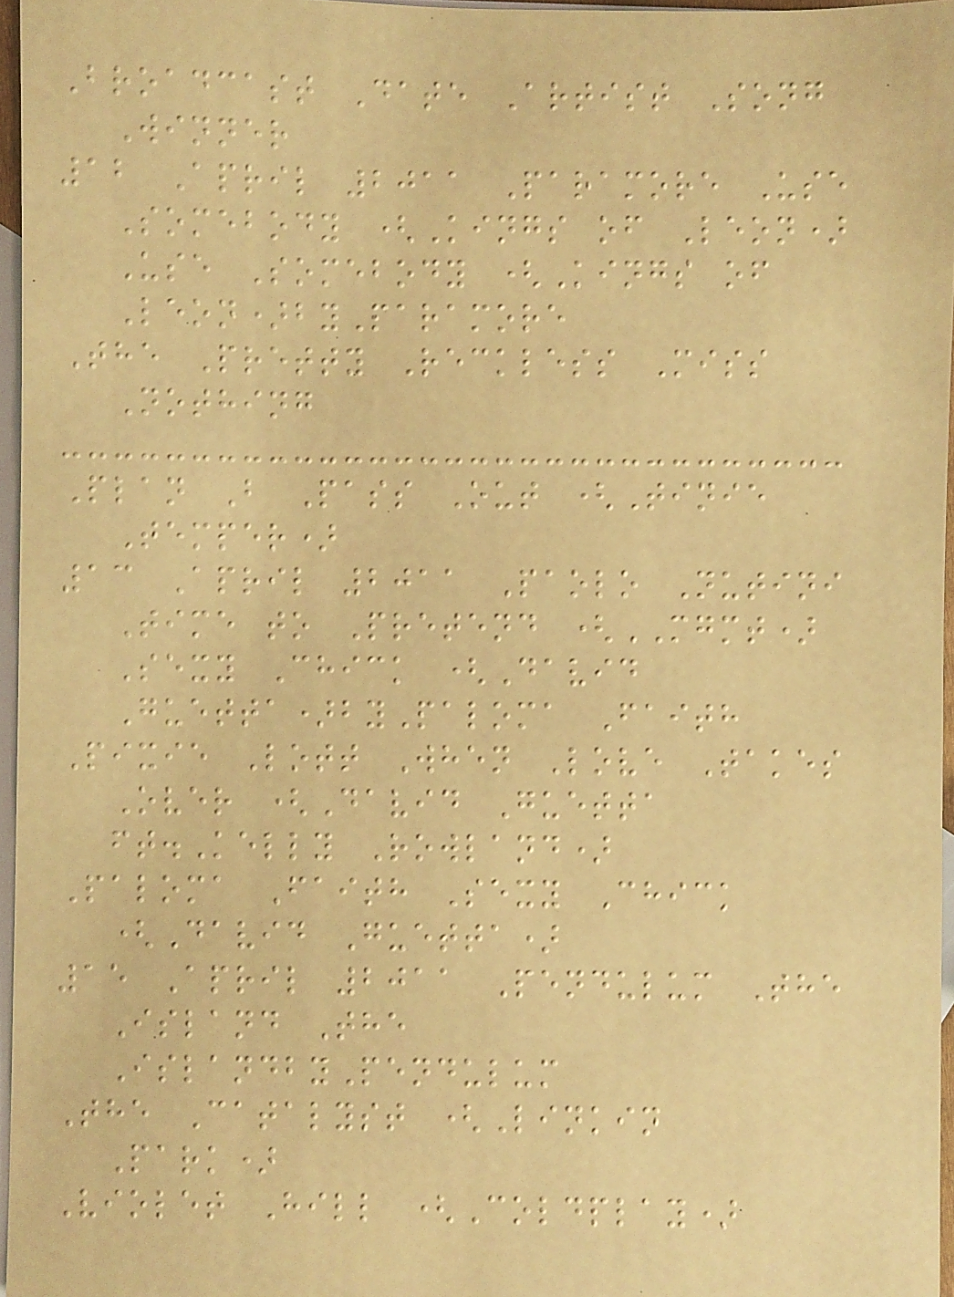Broadcast Date Artist Song
Winner
12 April 2011 Paramore Use
Somebody (Kings of Leon)
Use Somebody (Kings of
Leon)byParamore
The Pretty Reckless Miss
Nothing
Plan B Pass Out (Tinie
Temper)
13 April 2011 Paolo Nutini
Time to Pretend (MGMT)
Sexy Chick (David
Guetta)byPaloma Faith
Pixie Lott When Love Takes
Over (David Guetta
ft.Kelly Rowland)
Paloma Faith Sexy Chick
(David Guetta)
15 April 2011 Pendulum The
Island The
IslandbyPendulum
The Catalyst (Linkin
Park)
Violet Hill (Coldplay)
